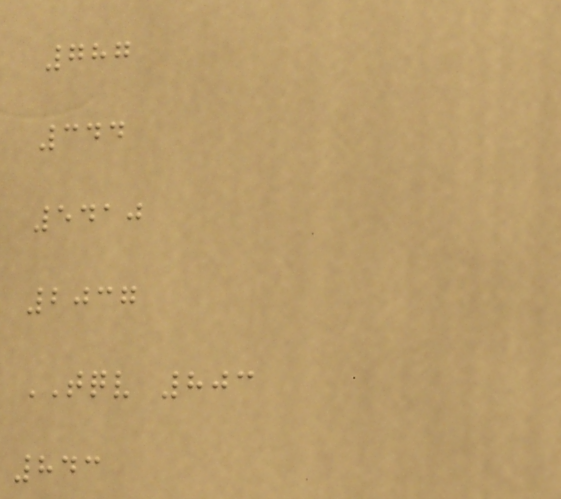787
344
5410
2037
TQV 803
843
